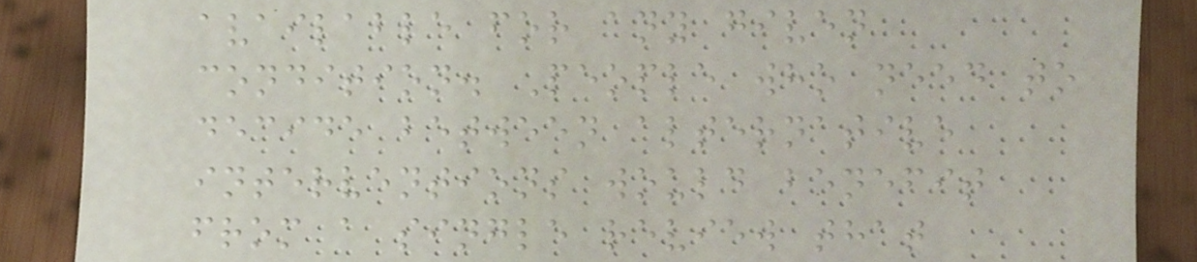available for any given
condition. People who need to
decide between alternative
interventions would benefit
from a single review that
